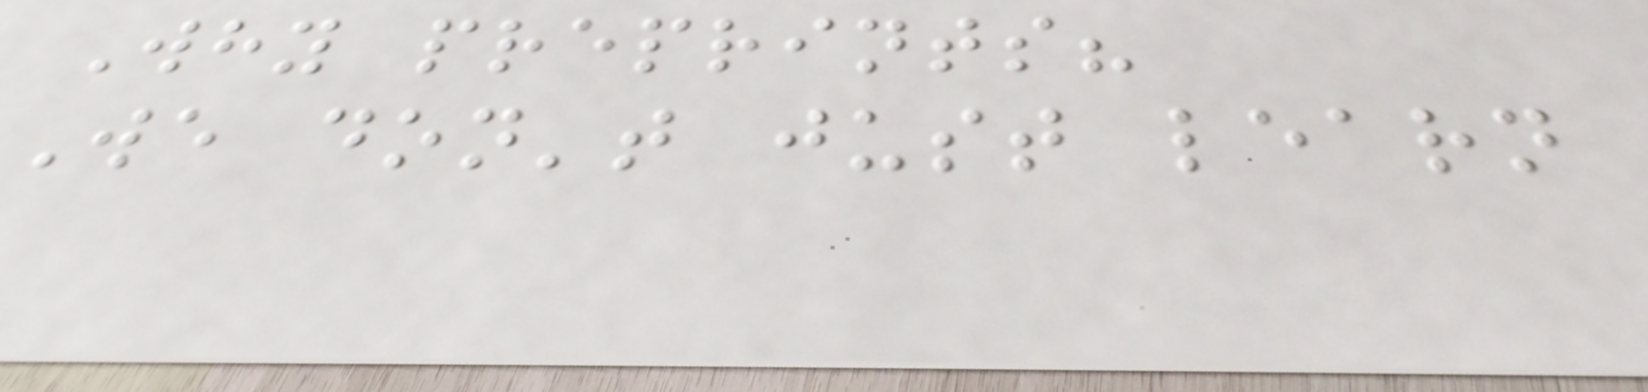Why preprints?
We don't just learn
